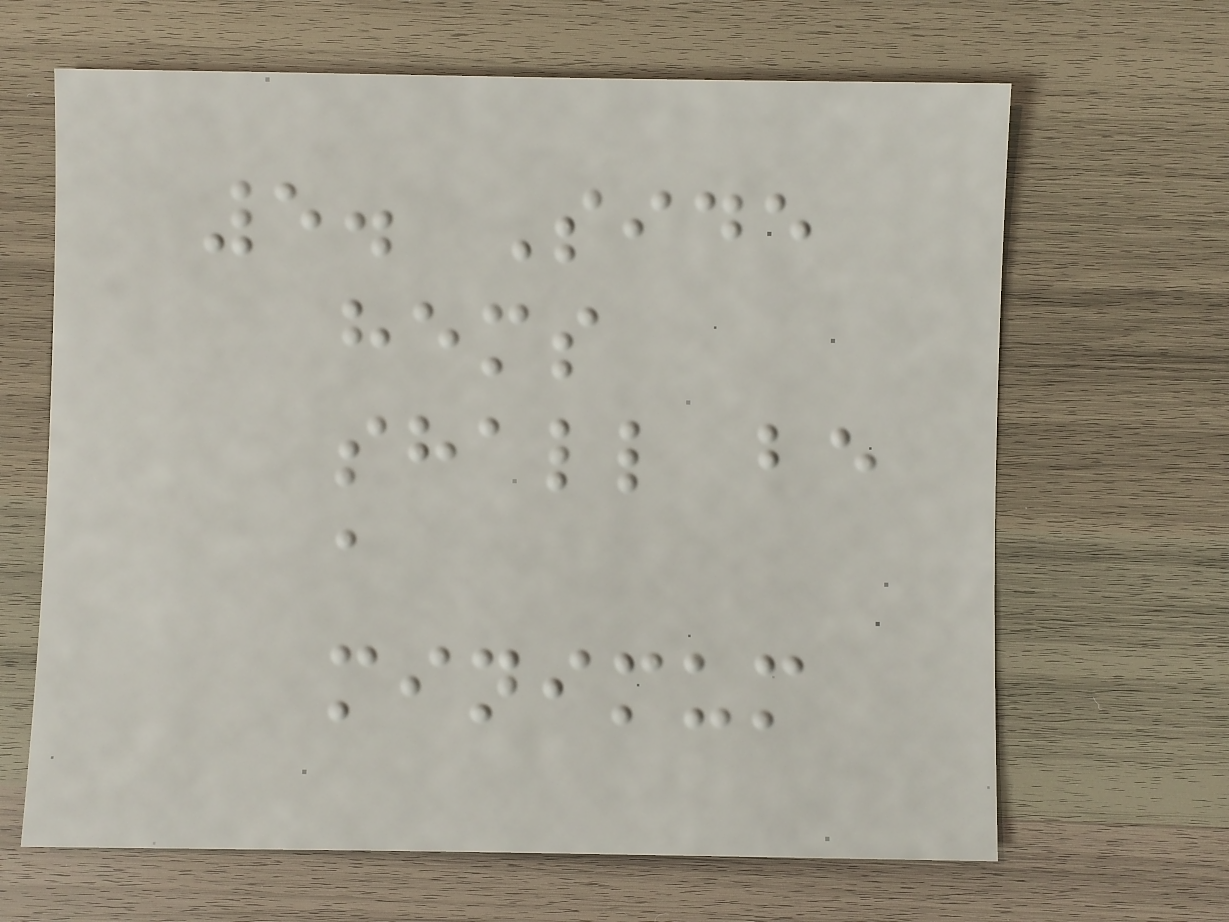5. Side
hems
shall be
a
minimum
